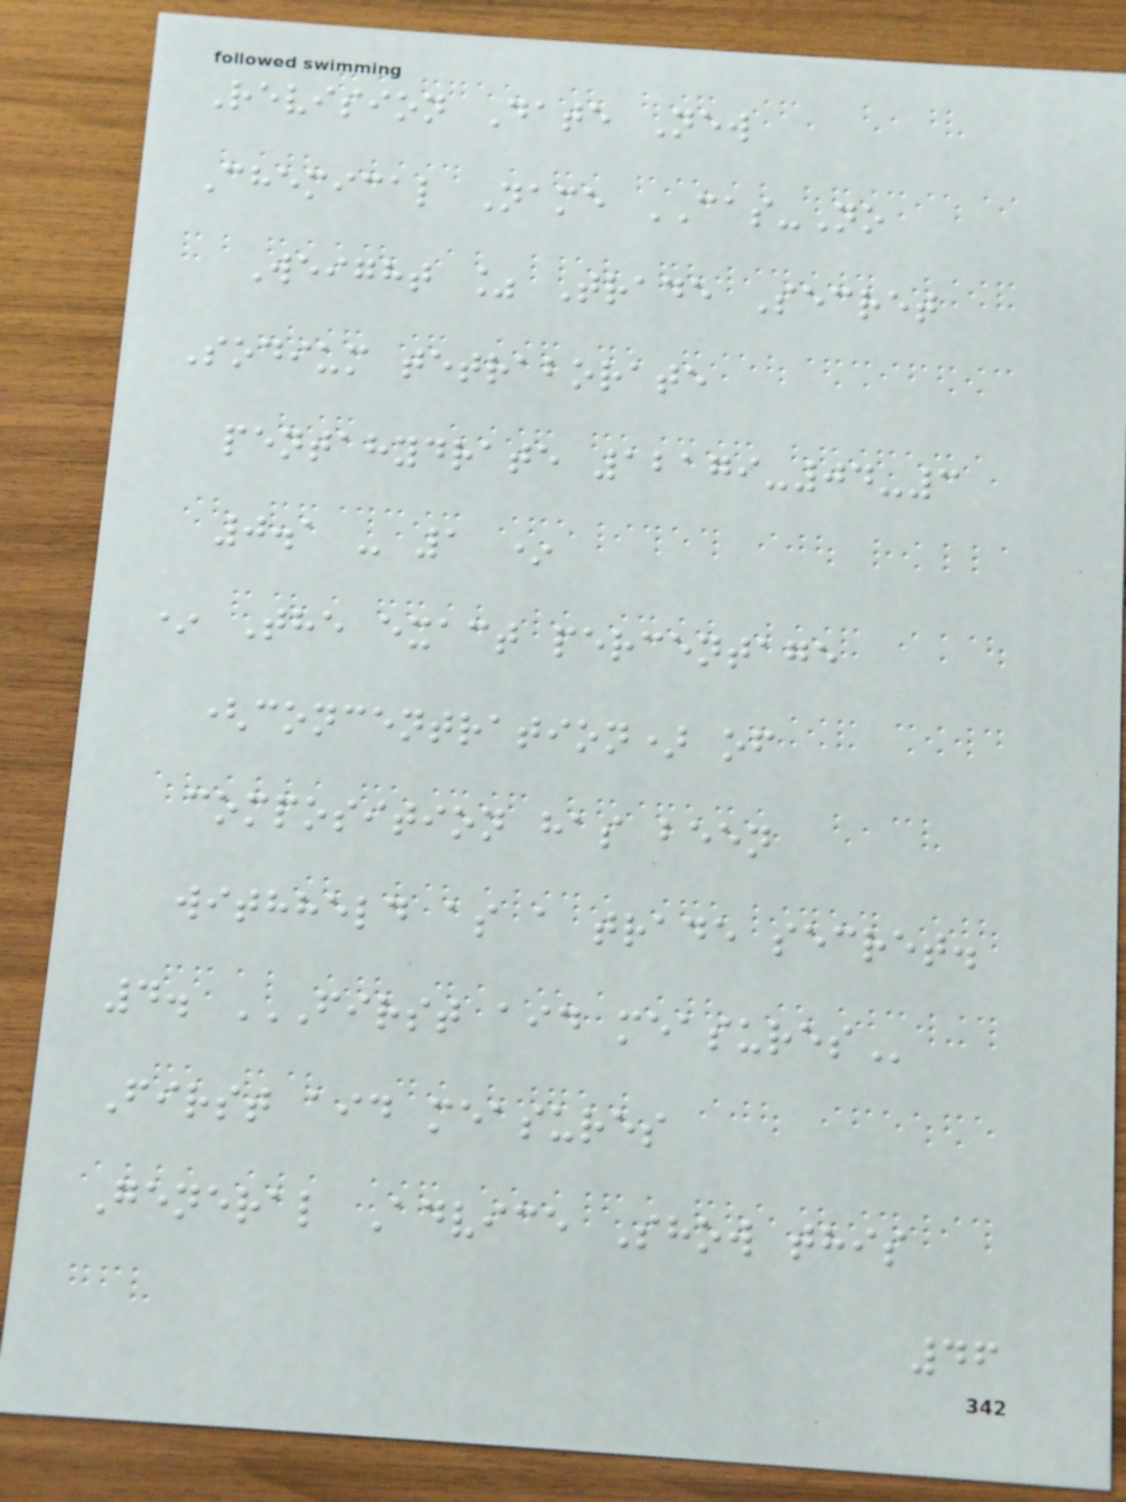Revision Date New
Chemical Name CAS-No
Weight % Trade Secret
Sodium tetraborate
pentahydrate 12179-04-3
0.1 - 1 *
* The exact percentage
(concentration) of
composition has been
withheld as a trade secret.
4. FIRST AID MEASURES
First aid measures
General Advice Show this
46
